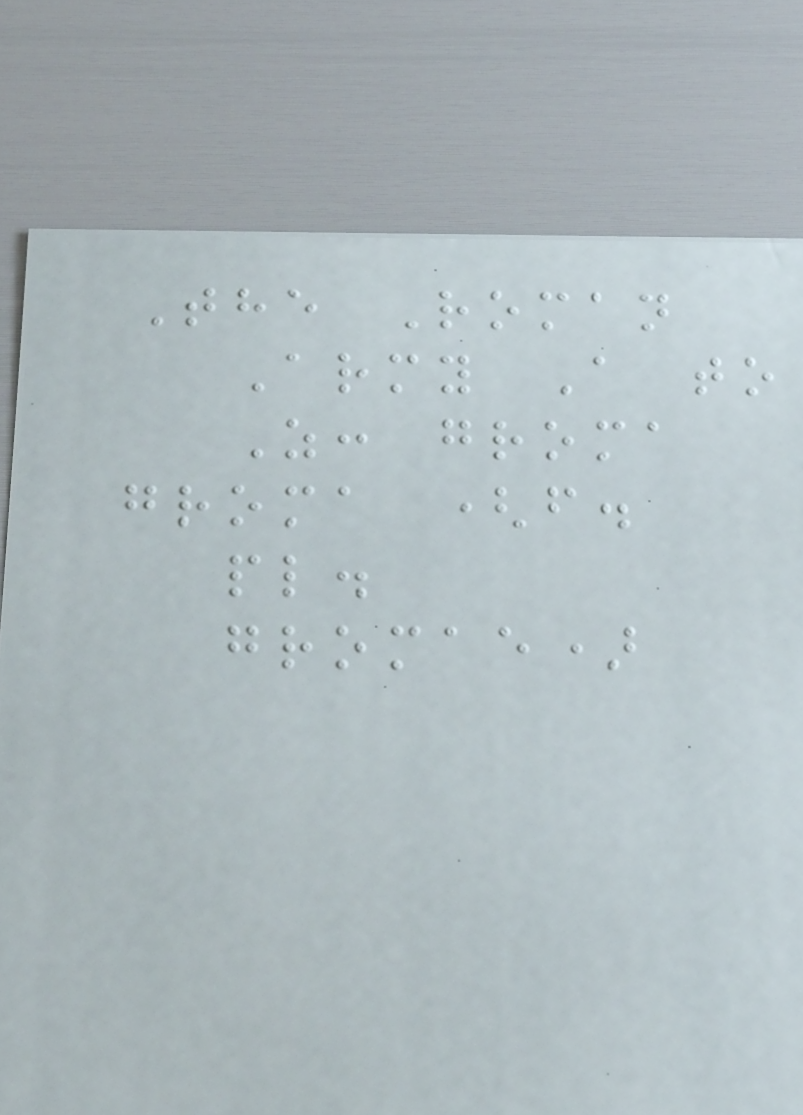The Roman
Army A to
Z: groma
groma (f.
pl.
gromae)
